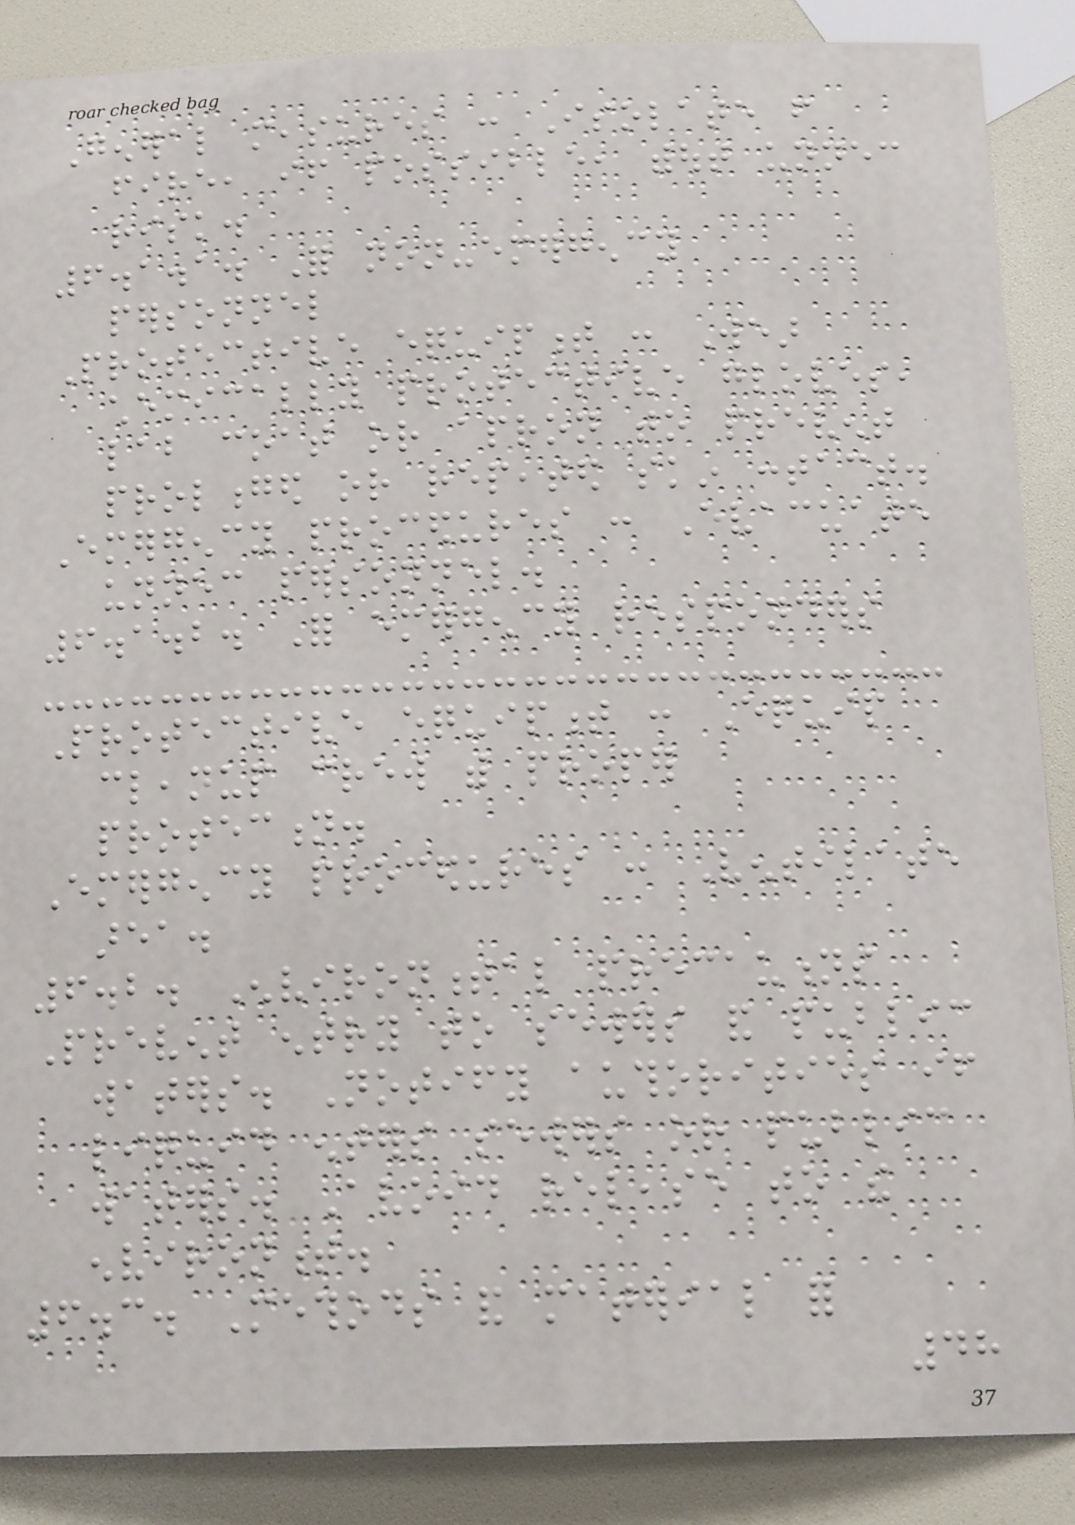General measures : Isolate from
fire, if possible, without unnecessary
risk.
6.1.1. For non-emergency
personnel
Protective equipment : Wear
chemically protective gloves,
lab coat or apron to prevent
prolonged or repeated skin contact.
Emergency procedures : Evacuate
unnecessary personnel.
6.1.2. For emergency responders
Protective equipment : Equip
cleanup crew with proper
protection.
Emergency procedures : Ventilate
area.
6.2. Environmental precautions
Prevent entry to sewers and public
waters. Notify authorities if
liquid enters sewers or public
waters. Avoid release to the
environment.
6.3. Methods and material for
48
